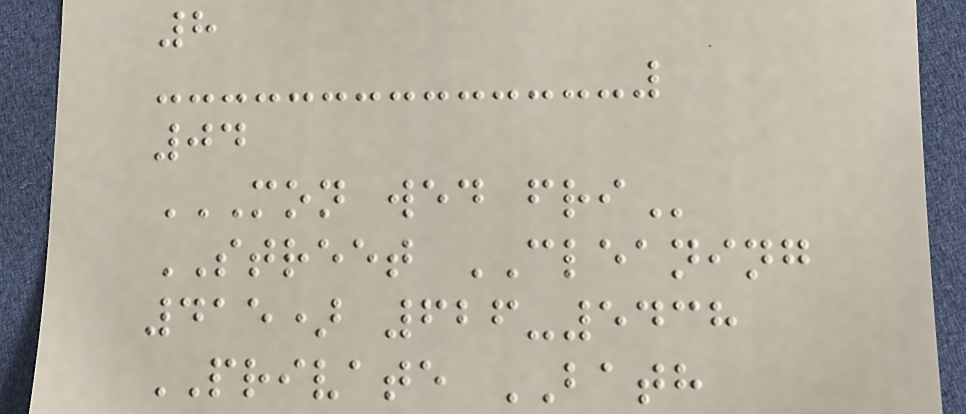8
04
MON WED FRI
STREET CLEANING
415) 626-5438
PRIVATE BATH
